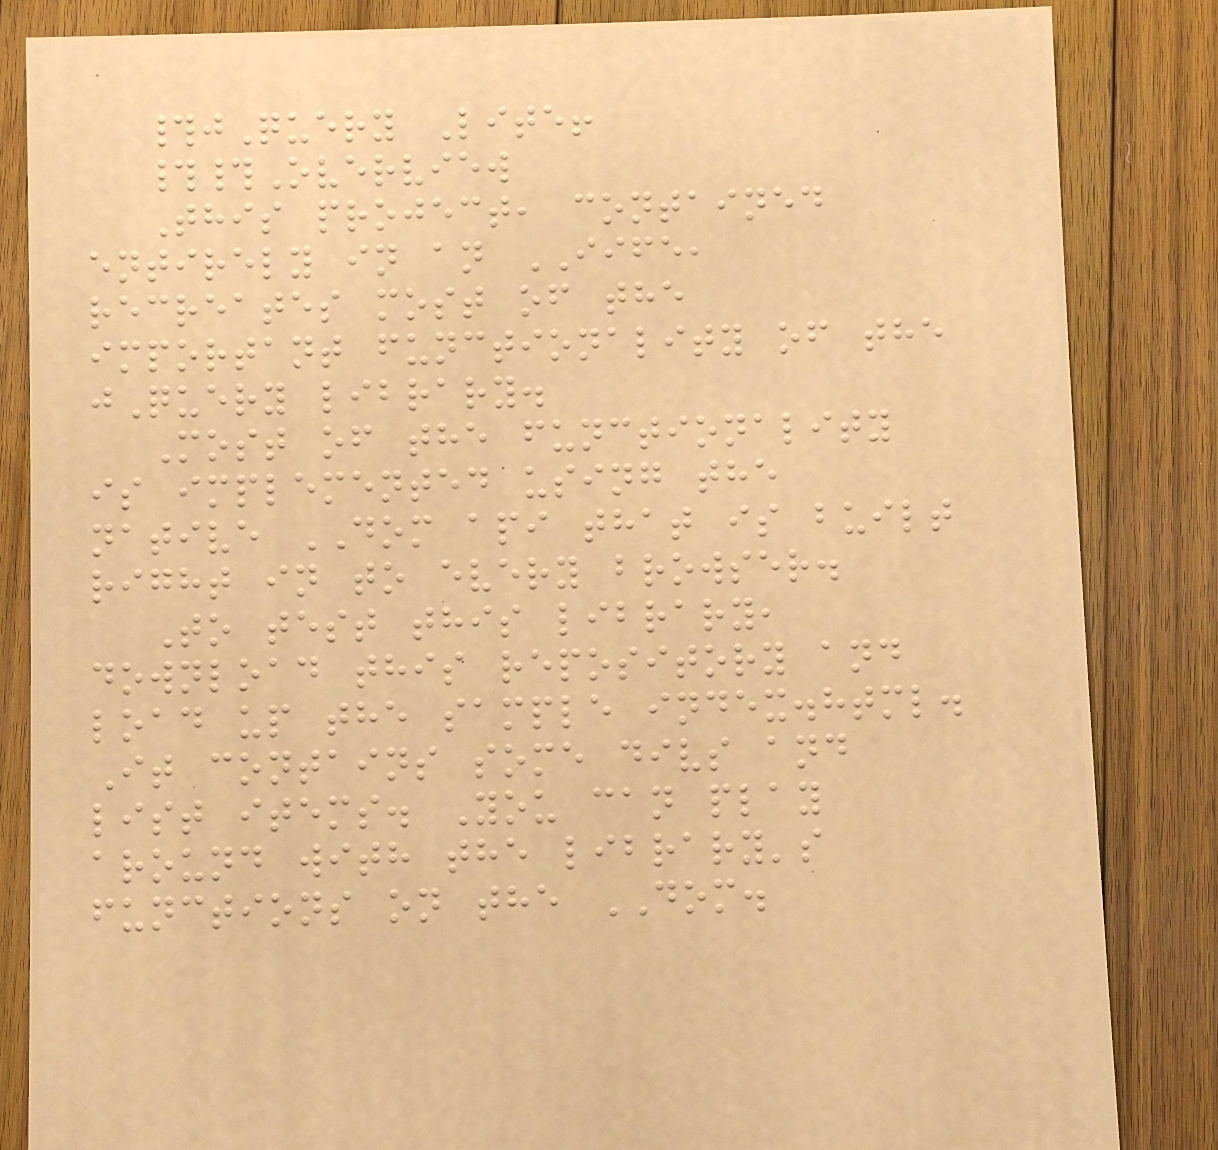#jQuery Lite!
##Overview
This project, contained
entirely in an IIFE,
recreates most of the
important functionality of the
jQuery library.
Most of the functionality
is implemented using the
native DOM api that is built
right in to every browser.
To test this library,
download this repository and
load up the sample index.html.
It contains some divs and
list items. You can play
around with the library's
functions on the DOM.
